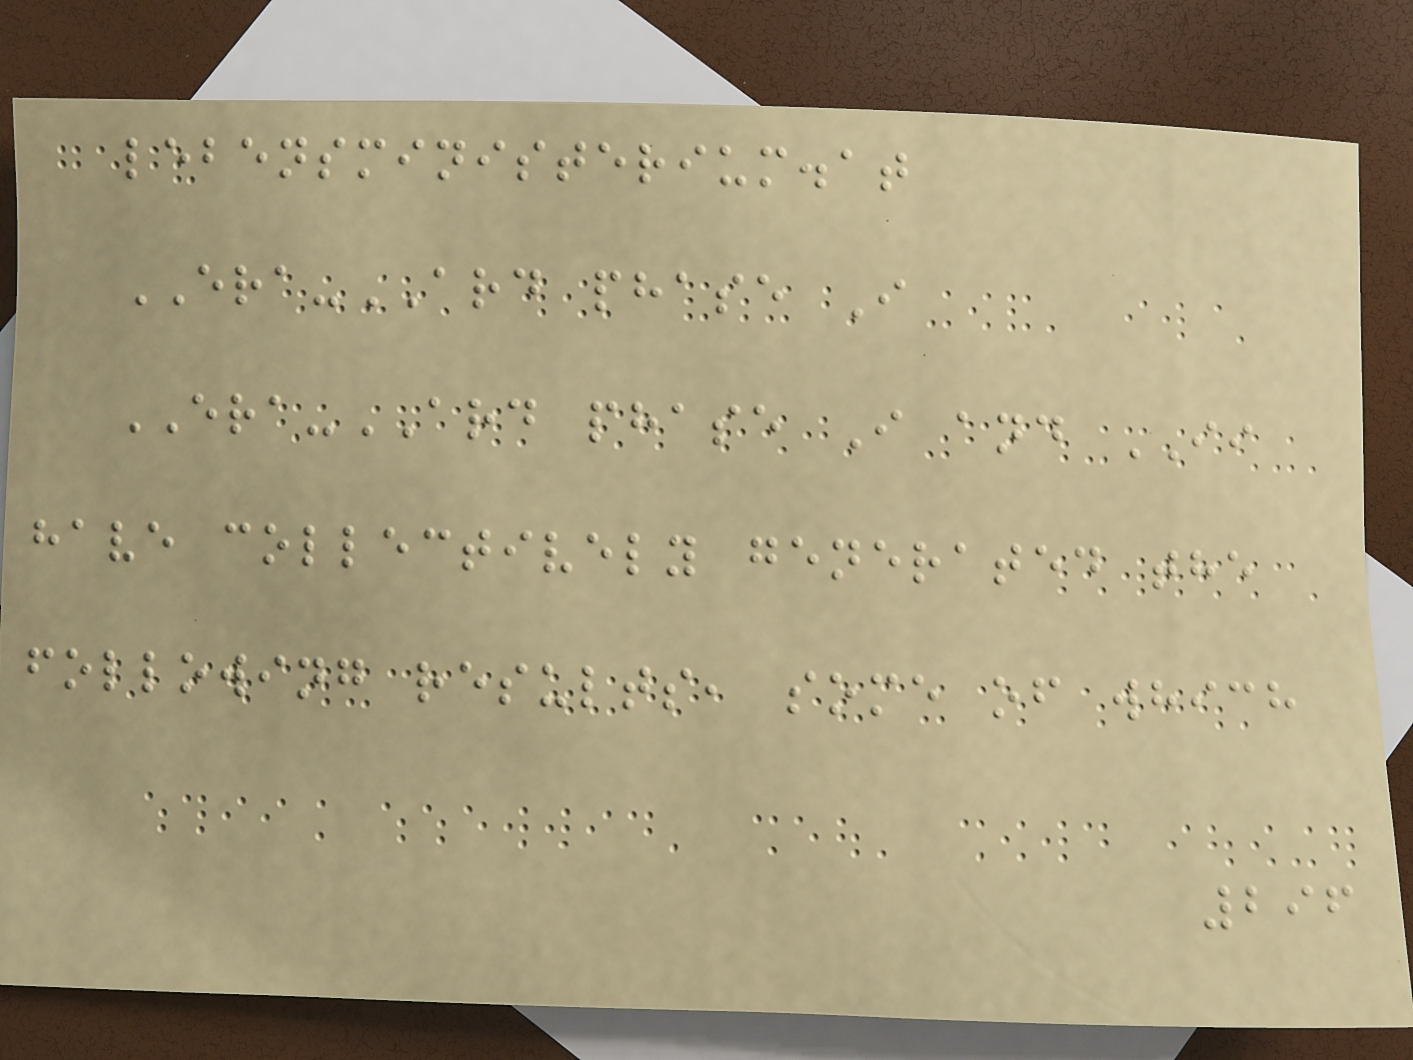lebensministerium.at
ERA-ARD phase I
ERA-ARD phase I and II
have collectively generated the
following results, some of which
296
